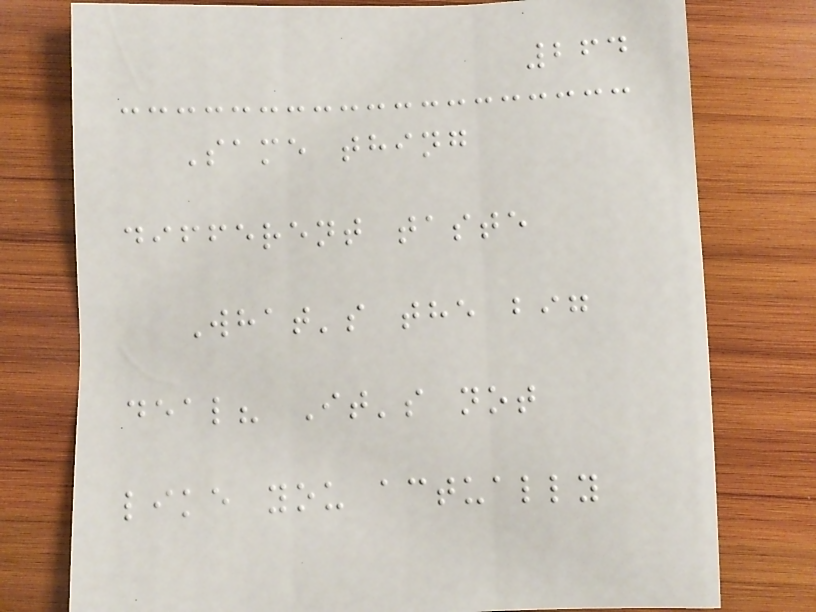264
Same thing
different taste
What's the big
deal? It's not
like you actually
